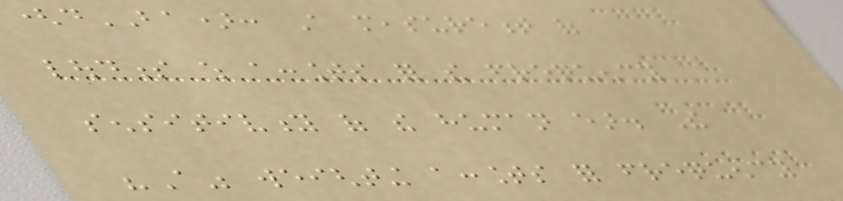(dBA): A measurement of
loudness which accounts for the frequency
sensitivity of the human ear. The
"A" weighting accounts for frequency
